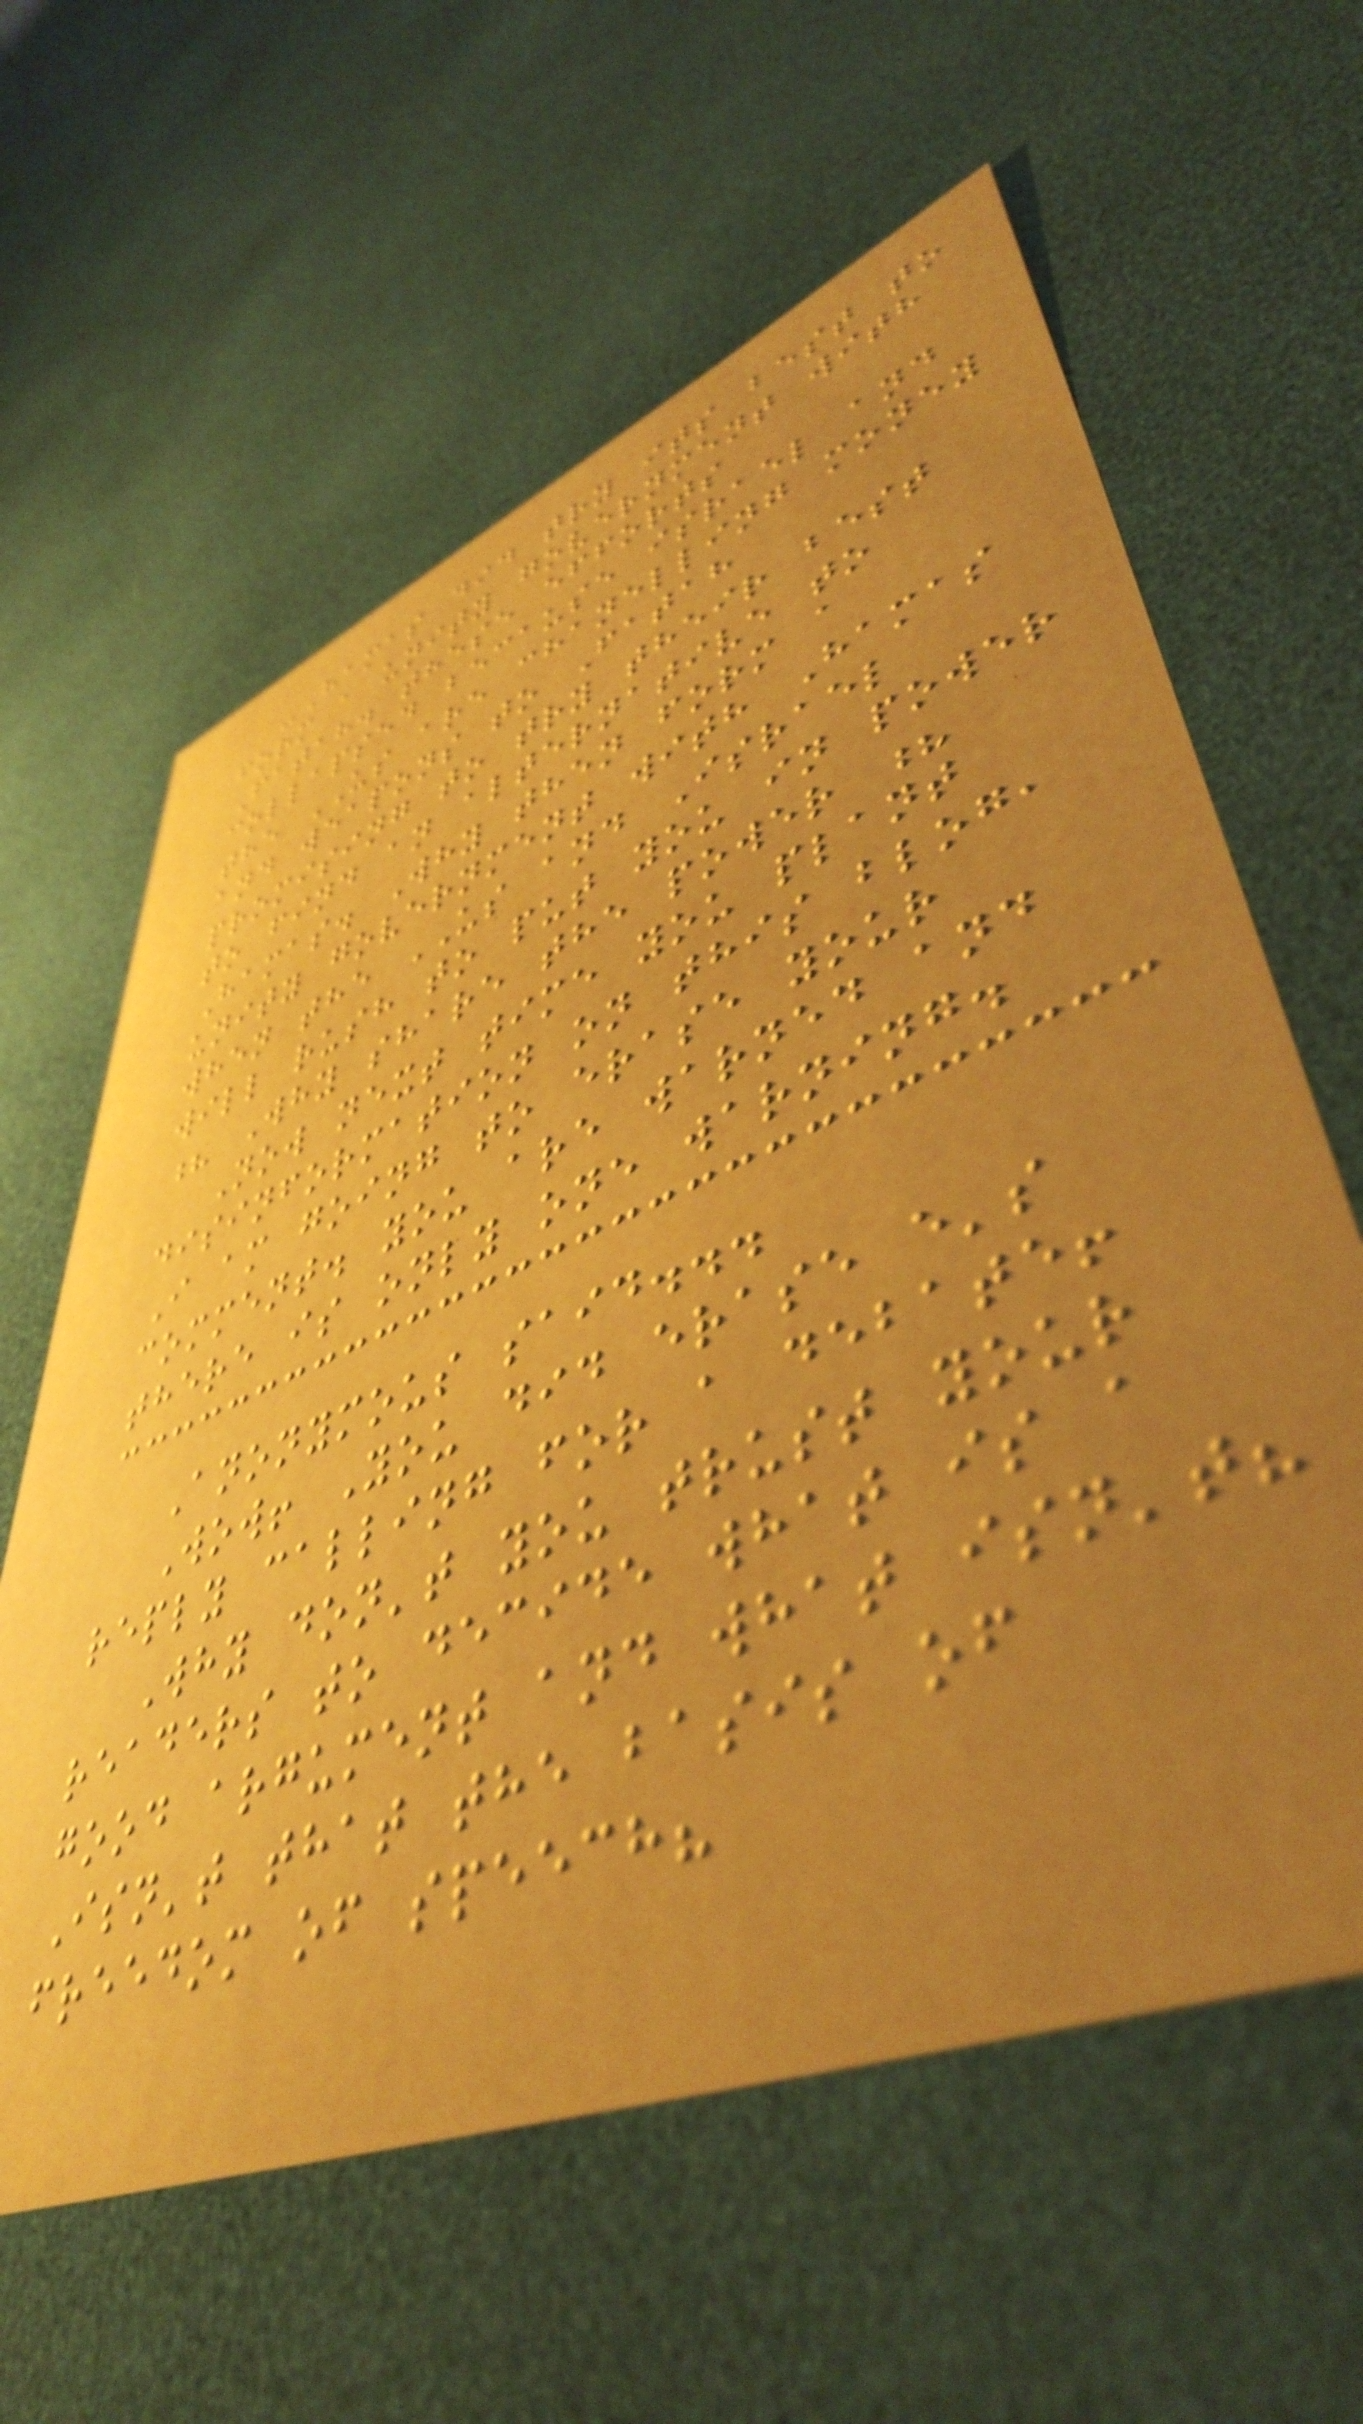-Hamas did try its best to
form a unity government with
Fatah. these efforts
collapsed because israel and
the US are chanelling money
and weapons to Fatah
promising to try their best
to find an alternative to
Hamas. Why then form a
unity government with Hamas
when the US and Israel
will rush to put you in power
? Why share the power ?
Now next time you plant
disinformation on this blog,
I am going to erase your
comment. you are warned and
there is only one warning.
Anonymous said...
Wow! You did erase e's
reply calling for a debate!
Why don't you trust your
readers to decide what is a
good argument and what isn't?
Isn't that the basis of
freedom of speech?
